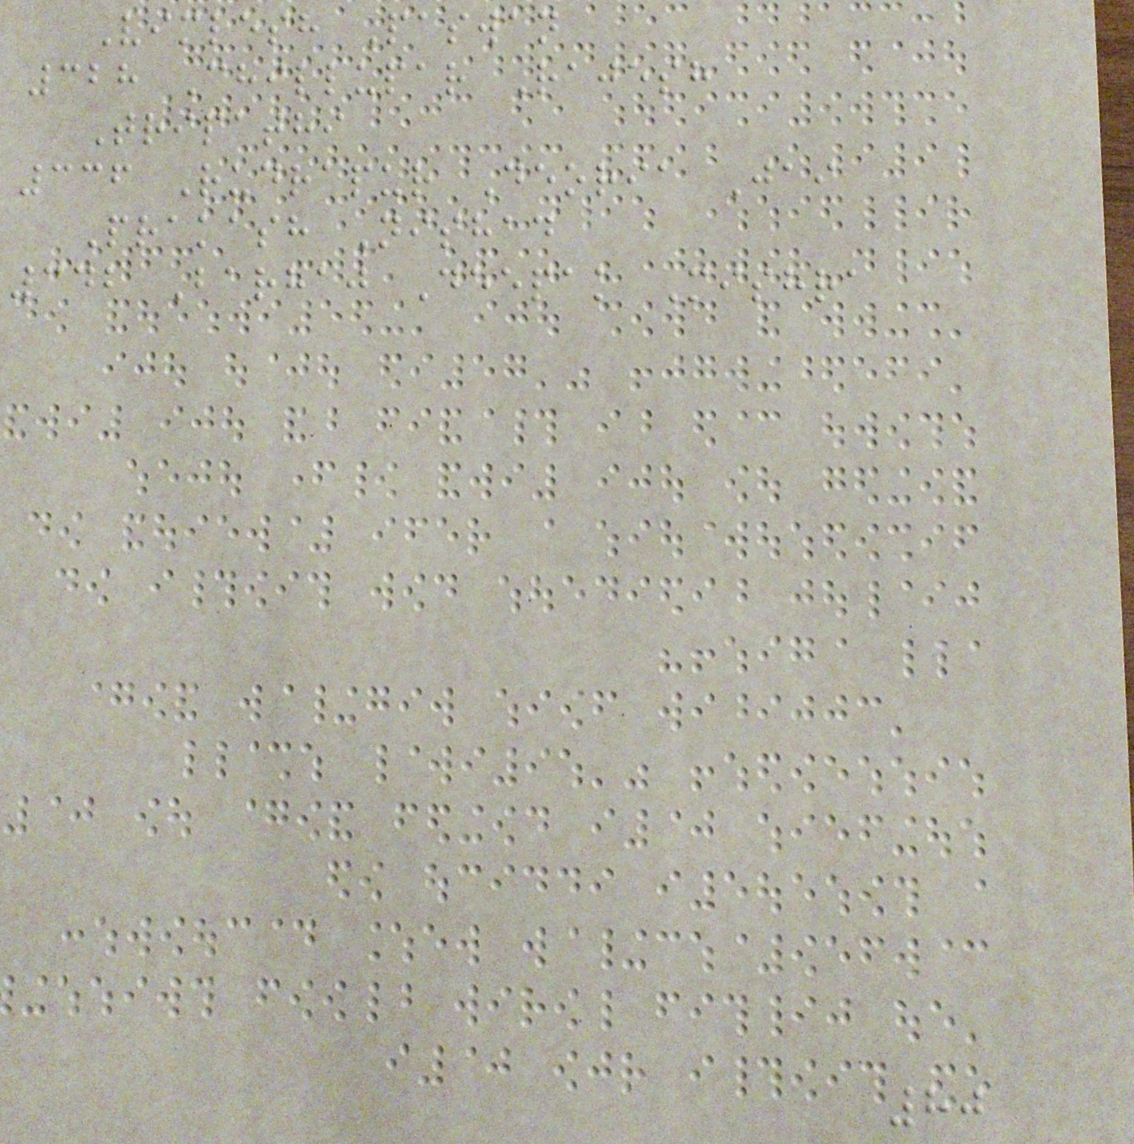Vimlesh Paswan
328 Chillupar Rajesh
Tripathi
336 Rudrapur Deoria Jai
Prakash Nishad
342 Barhaj Deepak Mishra
80
